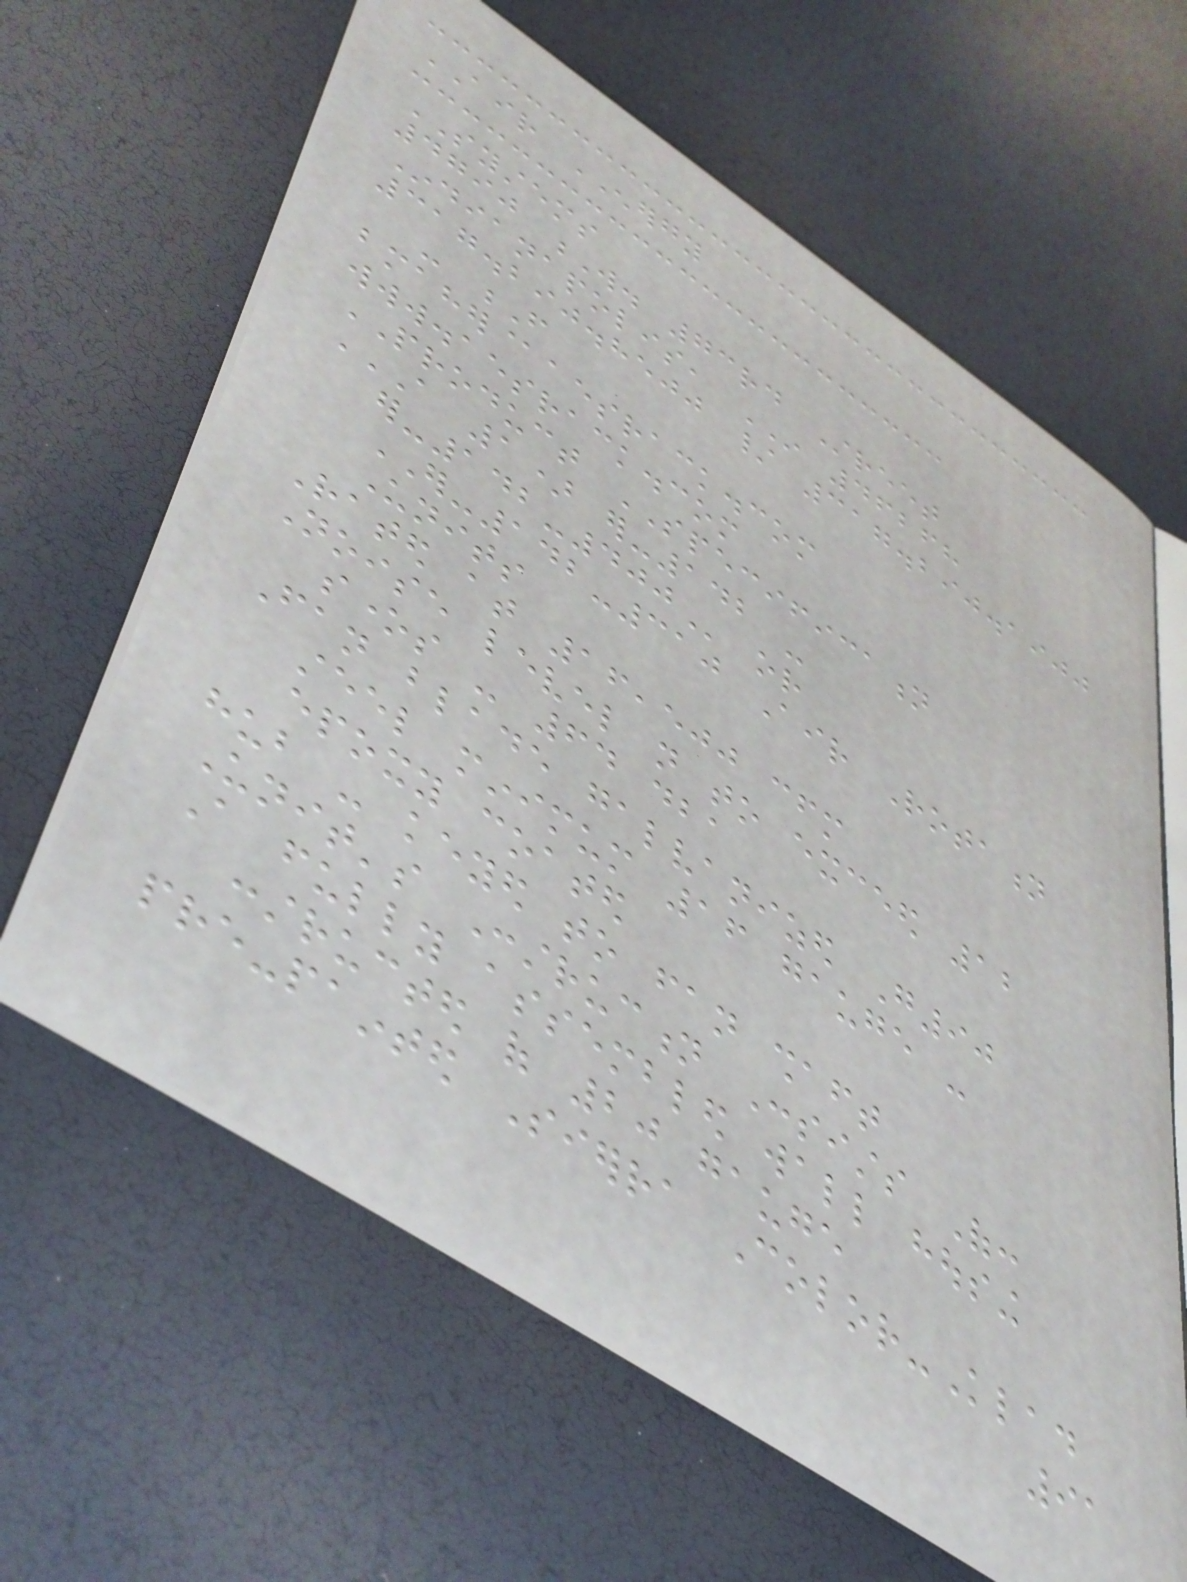AIR ENERGY
SYSTEMS
4790 W. 73rd Street
Indianapolis, IN 46268
317.290.8500 / 317.290.1900
- F
bmaher@aesrack.com
www.aesrack.com
PRODUCT SPECIFICATION
A 1) ER-142 -
ER-142-400 or
ER-142-310 Air Rotation
Units
Rated at 16,500 cfm
Noise level not to exceed 12
sones - 64 dba
Fan blade galvanized G90
steel minimum 16 gauge -
epoxy coated
hub - keyed to fan shaft
Unit's Construction Consists Of:
A fully assembled wall housing
constructed of 20 gauge
pre-painted Sierra Color-Klad
91
